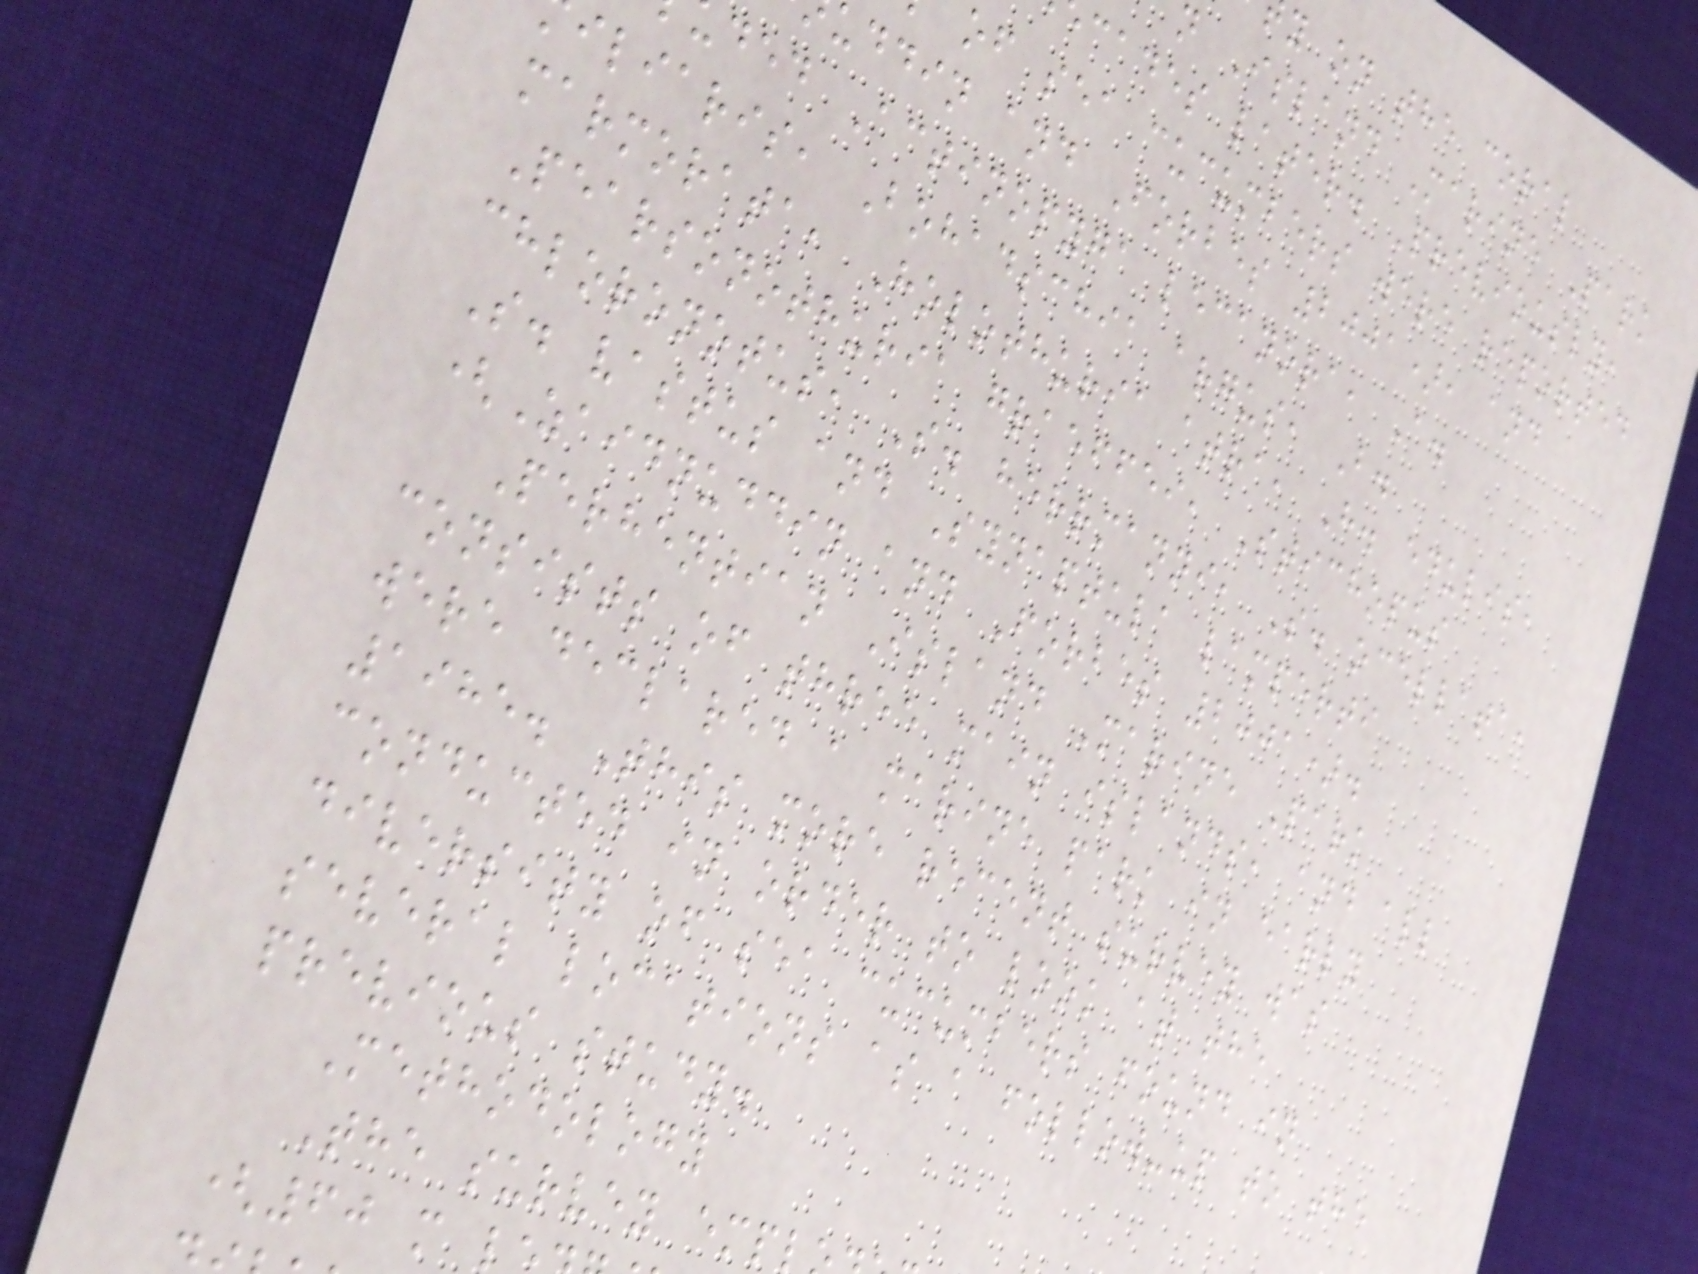y on the coral
n Island Marine Park
cades later. Previously,
of sea cucumbers were reported
uddin and Forbes 2001), and
ded Actinopyga lecanora, A.
iliaris, Bohadschia argus, B.
marmorata, Holothuria atra, H. edulis,
Pearsonothuria graeffei, Stichopus
chloronotus, S. herrmanni, S. ocellata,
S. vastus and Synaptula lamperti
(Zaidnuddin and Forbes 2001).
Perhentian Island Marine Park
consists of three main islands, and all
were declared a marine park in early
1985. This more recent survey was
conducted in order to look at the
diversity of sea cucumbers found in
several locations as a follow-up to the
previous study.
Methodology
The survey empl
